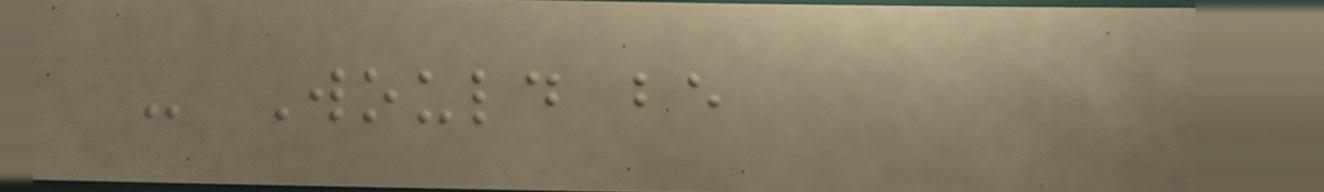- Would be
